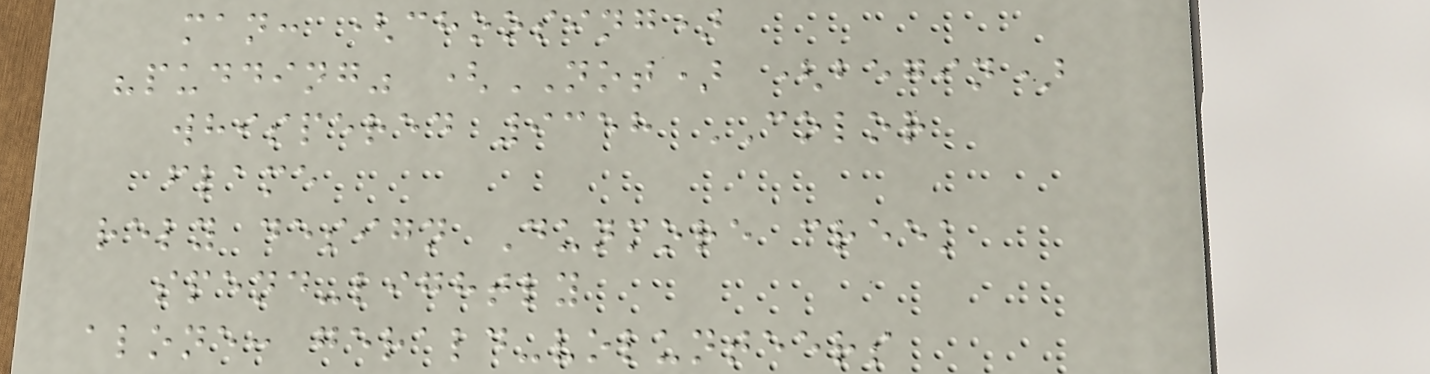man: (choosing)
"pudding" (NOT) (begin)
whispered 9358 COLOR
flame
rely design Dunmore creek
spend-lightly
alone: gerald-volunteers
